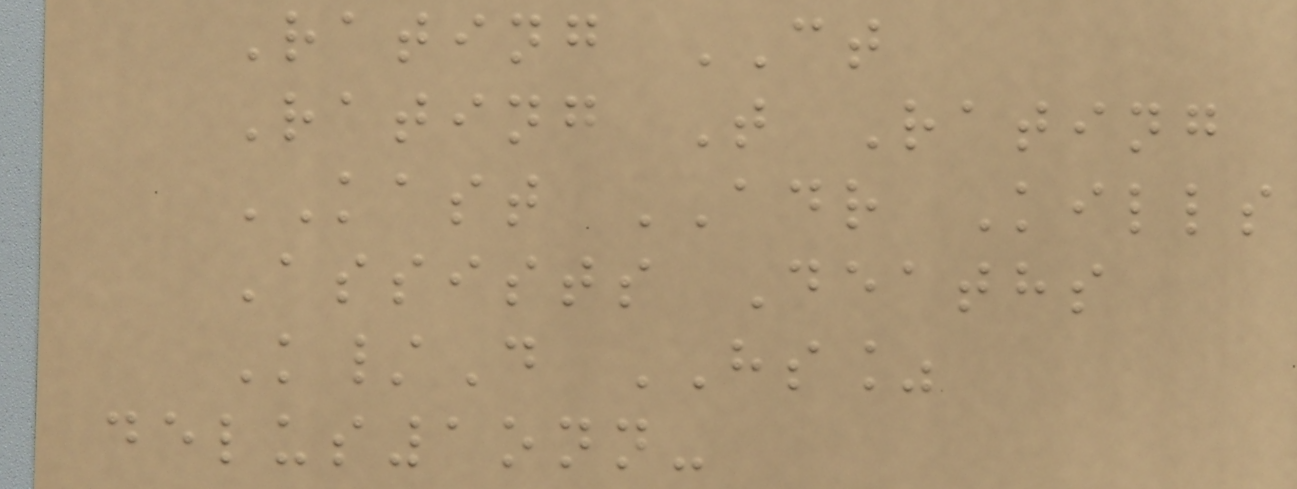Rating CT
Rating T Rating
KAST ADR Kills
Assists Deaths
K/D HS%
delus1onn-
